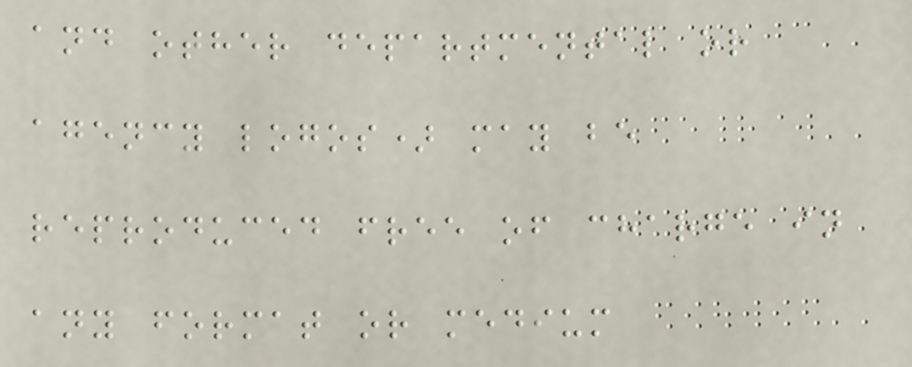and other departmental or
agency logos) may be
reproduced free of charge in
any format or medium
